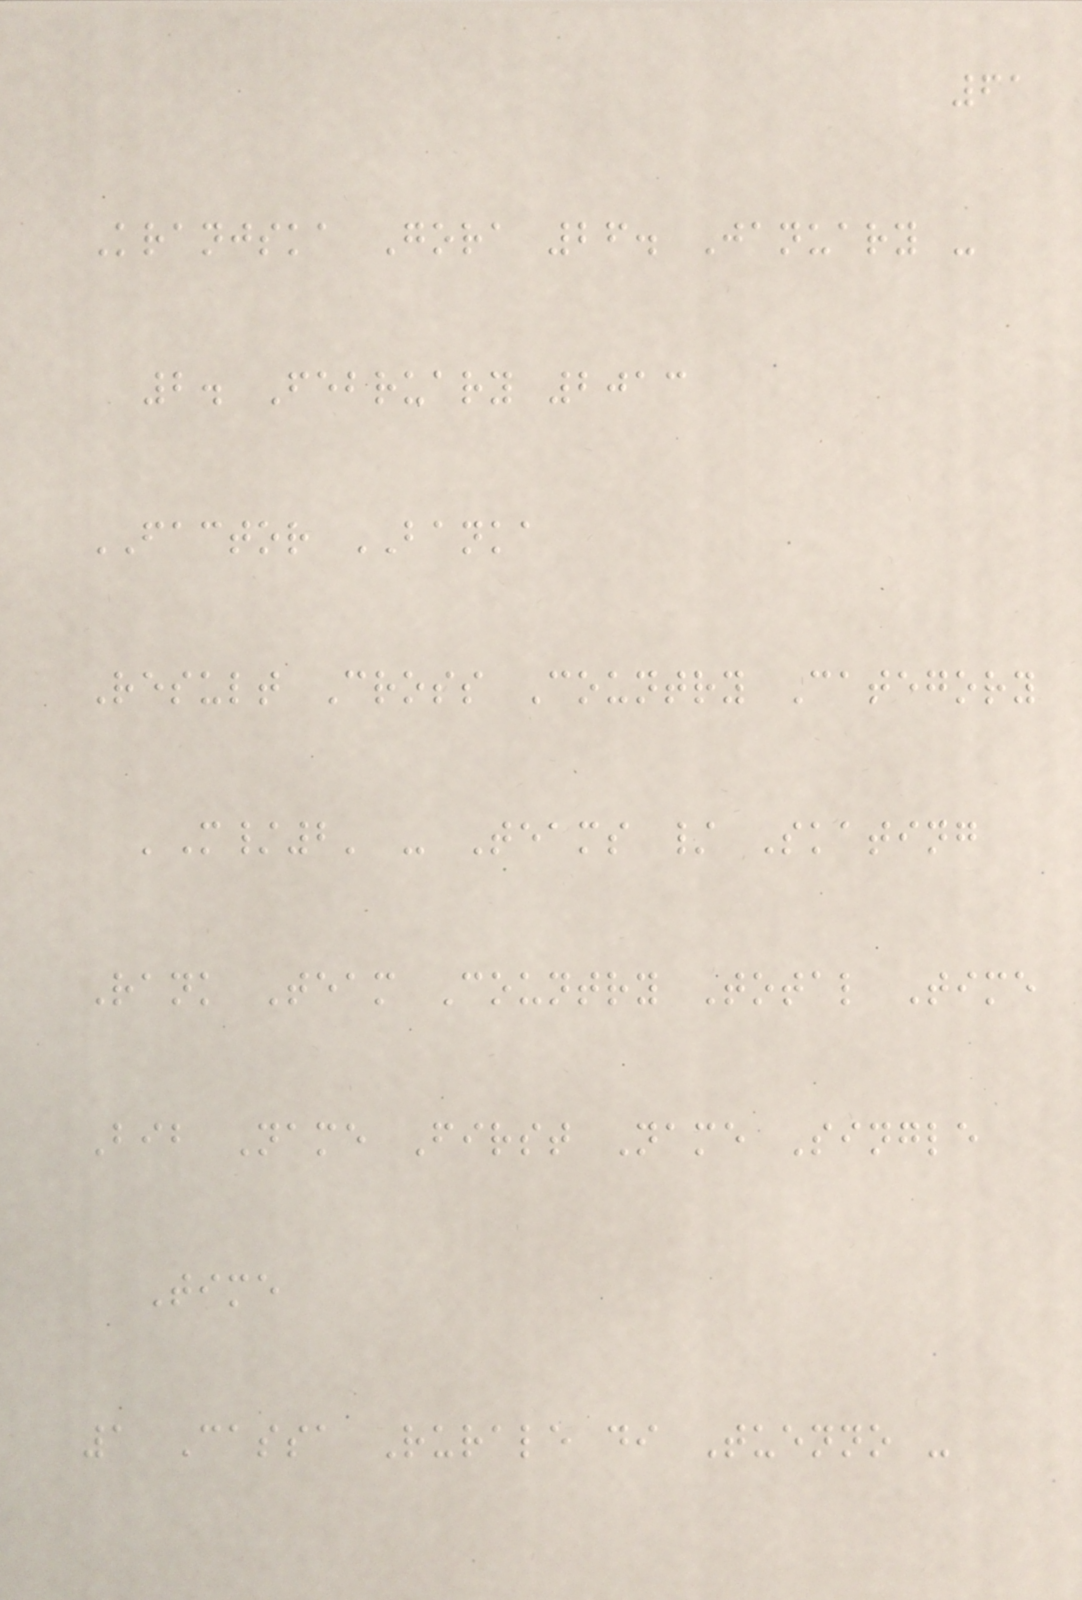61
Kranjska Gora 26. January -
2. February 2013
FACTOR BANKA
Result Cross Country Category
'M/2' - Teams / Skating
Rank Team Country Total Time
Bib Name First Name Single
Time
1 Cassa Rurale di Tuenno -
